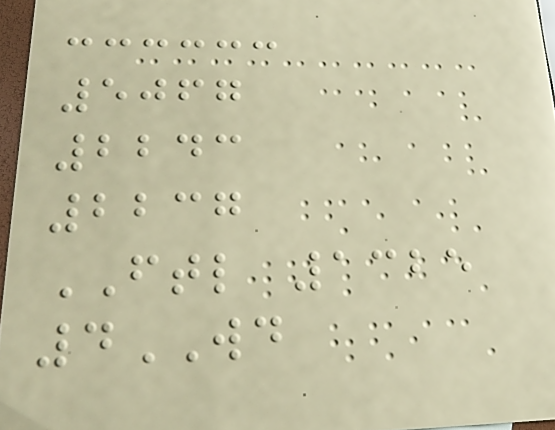5067
2243
2237
FTL 1325
4WD
